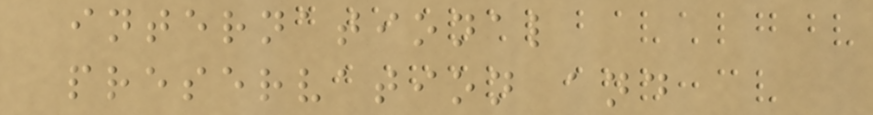international
preservation and
